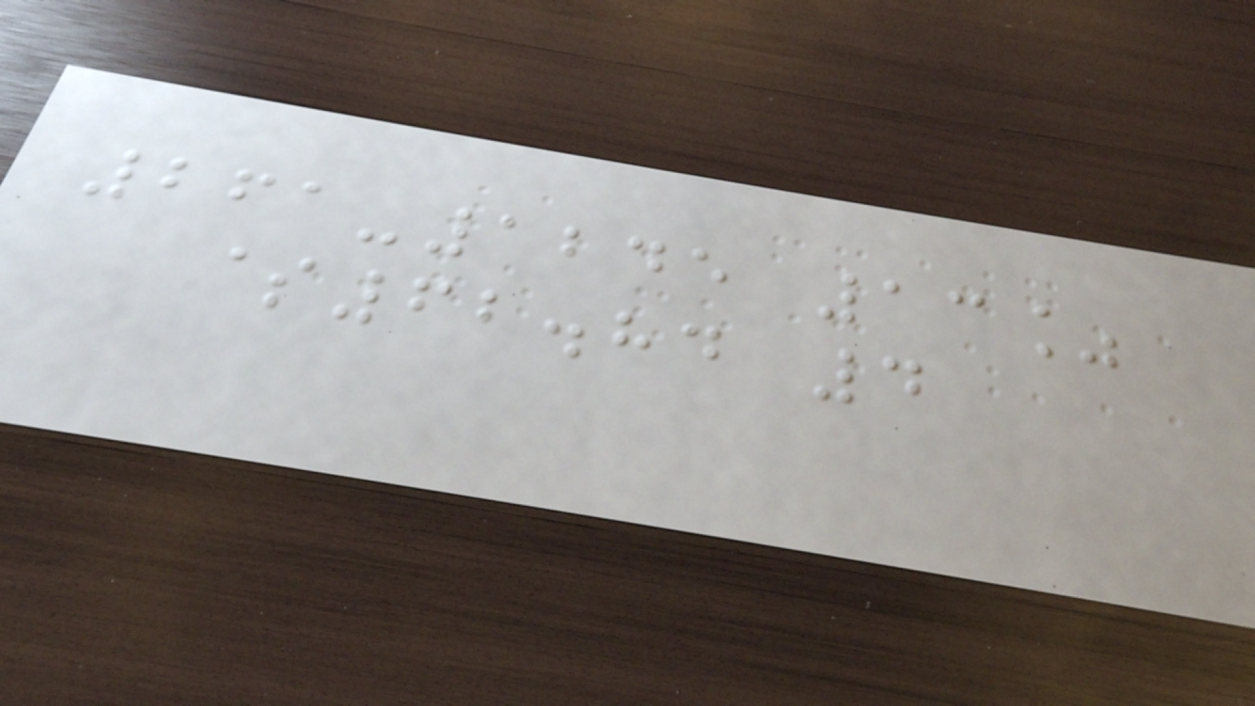261-1245 13%
$62.84 4
